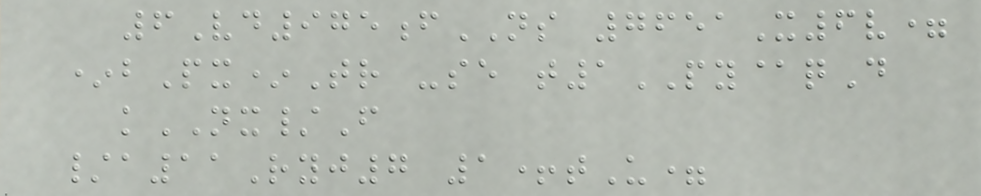6Vd975fNS 7651X6v=
*bPx*Tr -se t1PY@qD
kNX/F
/a11Ryj7 1+tU=
